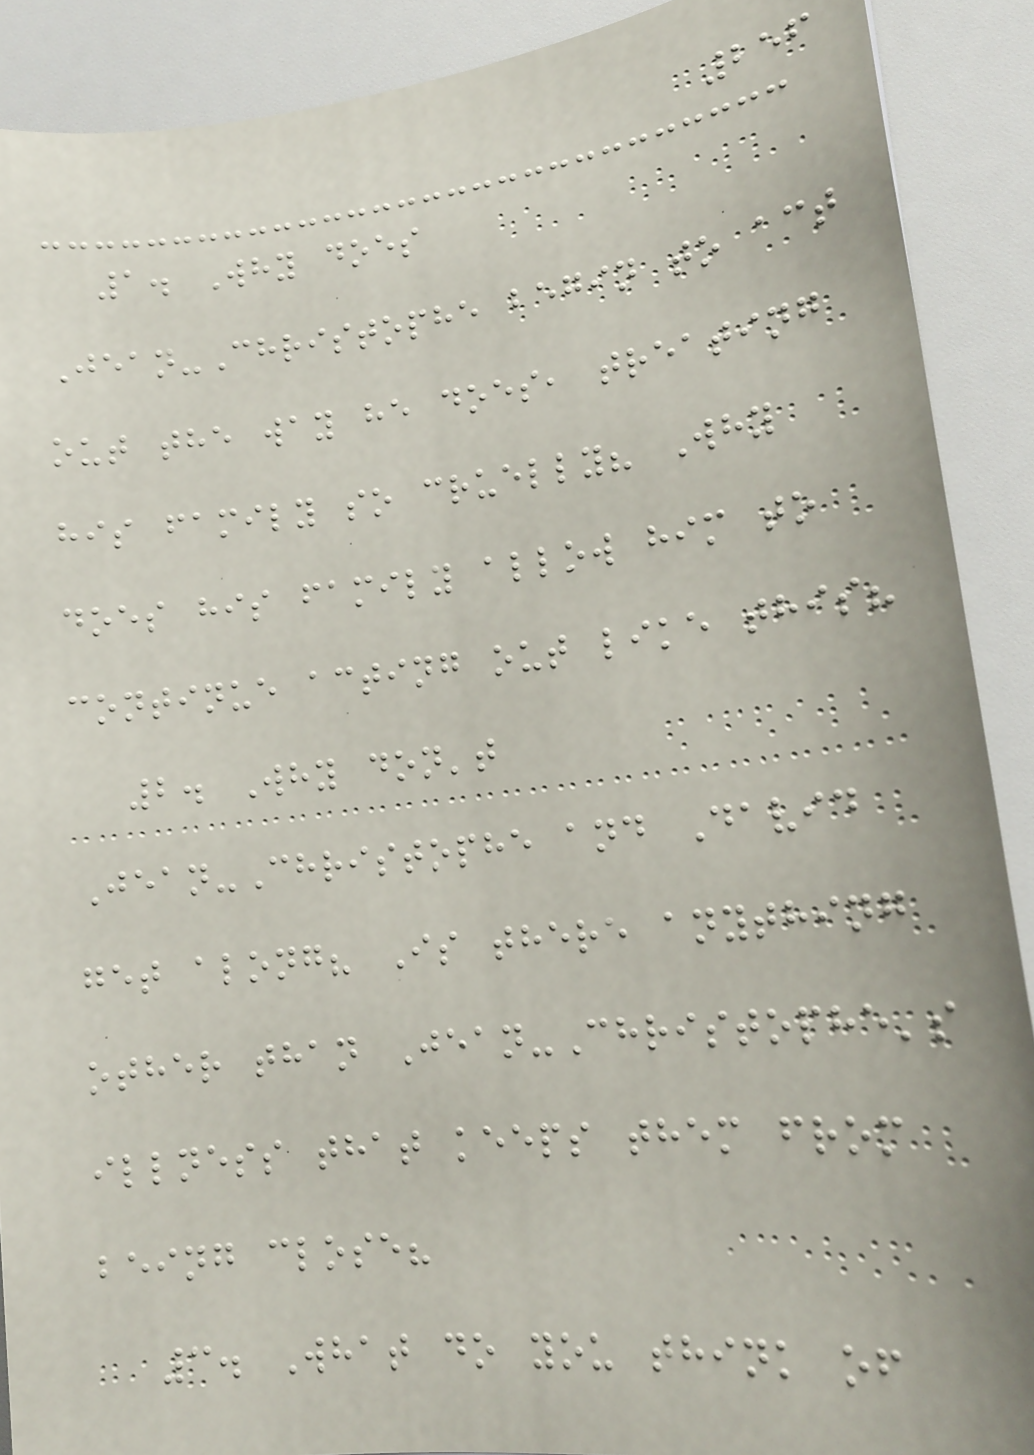256
1. Why does
Jean-Christophe begin to act
out the way he does, treating
his family so cruelly? Why
does his family allow him to
continue acting out like this?
2. Why don't
Jean-Christophe and David
get along? Is there anything
other than Jean-Christophe's
illness that keeps them from
being close?
3. What do you think of
